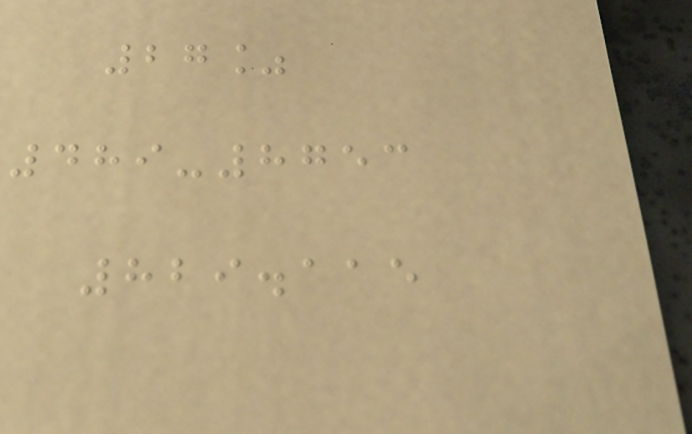27%
489-8753
829.115
